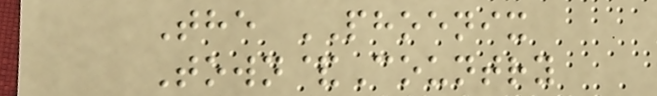The PHOENIX
Town&Country
